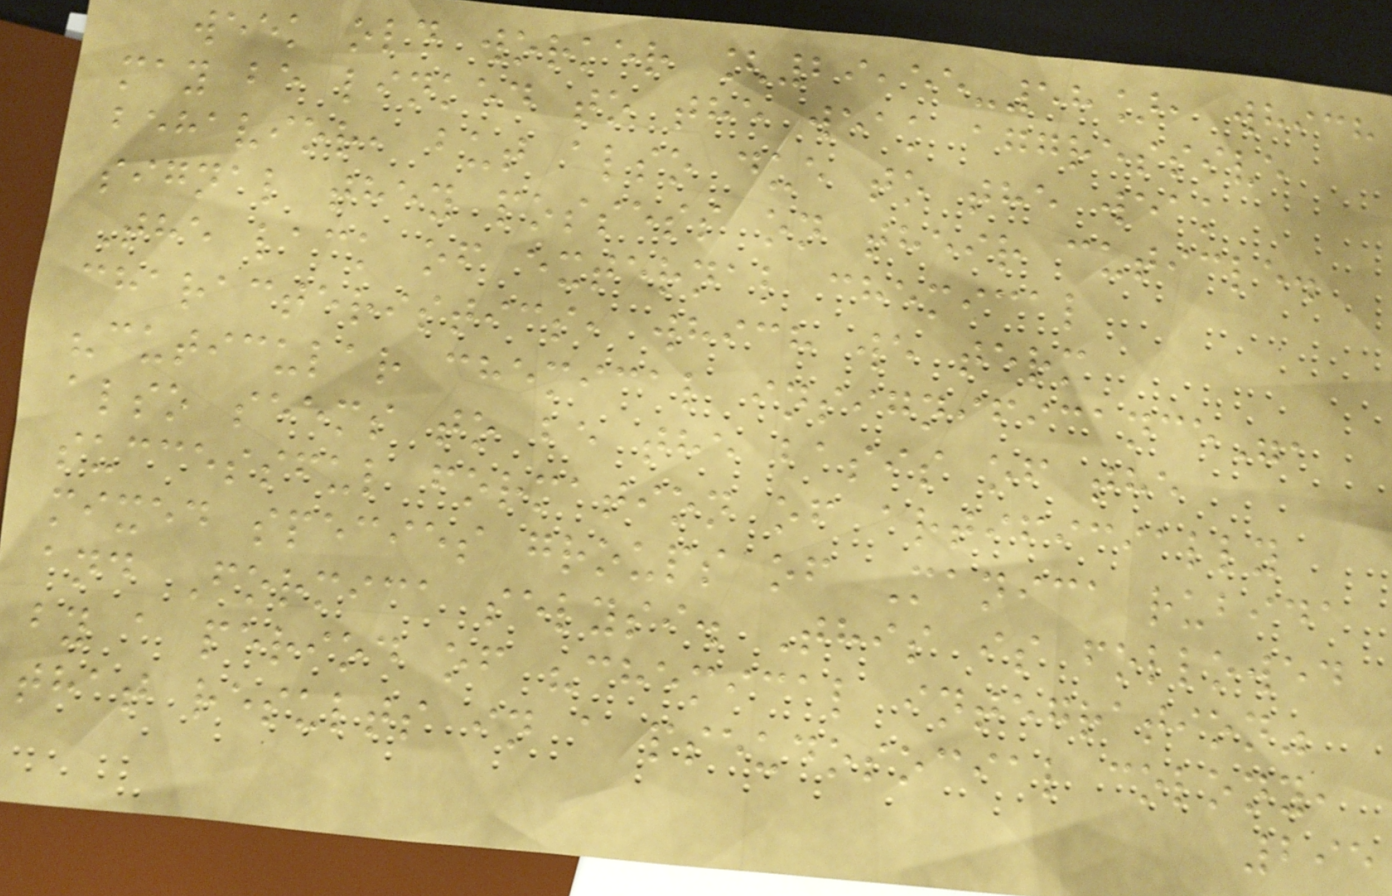week old worker [29,55-58], which
may be linked to the weak aggressive
behavior, but also due to the weak
signal they possess on their cuticle.
The lack of external chemical
characteristics, which we term
"cuticular chemical insignificance",
also seems to be the basis of the
successful formation of artificially
mixed species groups of Manica rubida
and Formica selysi. This is followed
by a period of "chemical integration"
that results in a pseudosocial colony,
295
